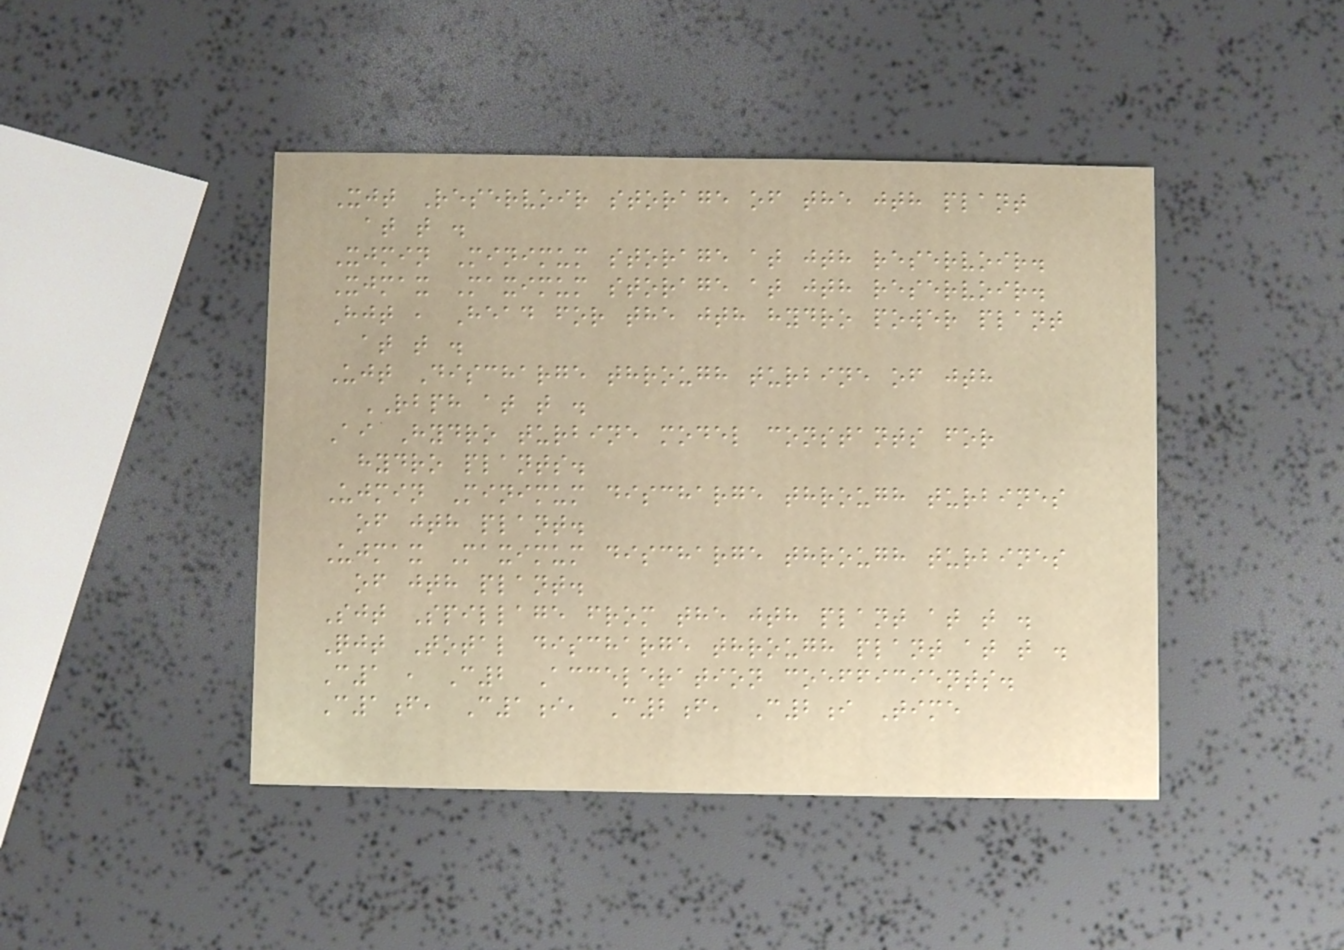Xjt Reservoir storage of the jth plant
at t .
Xjmin Minimum storage at jth reservoir.
Xjmax Maximum storage at jth reservoir.
Hjt , Head for the jth hydro power plant
at t .
Ujt Discharge through turbine of jth
RBPH at t .
Ai Hydro turbine model constants for
hydro plants.
Ujmin Minimum discharge through turbines
of jth plant.
Ujmax Maximum discharge through turbines
of jth plant.
Sjt Spillage from the jth plant at t .
Qjt Total discharge through plant at t .
C1 , C2 Acceleration coefficients.
C1f, C1i, C2f, C2i Time
